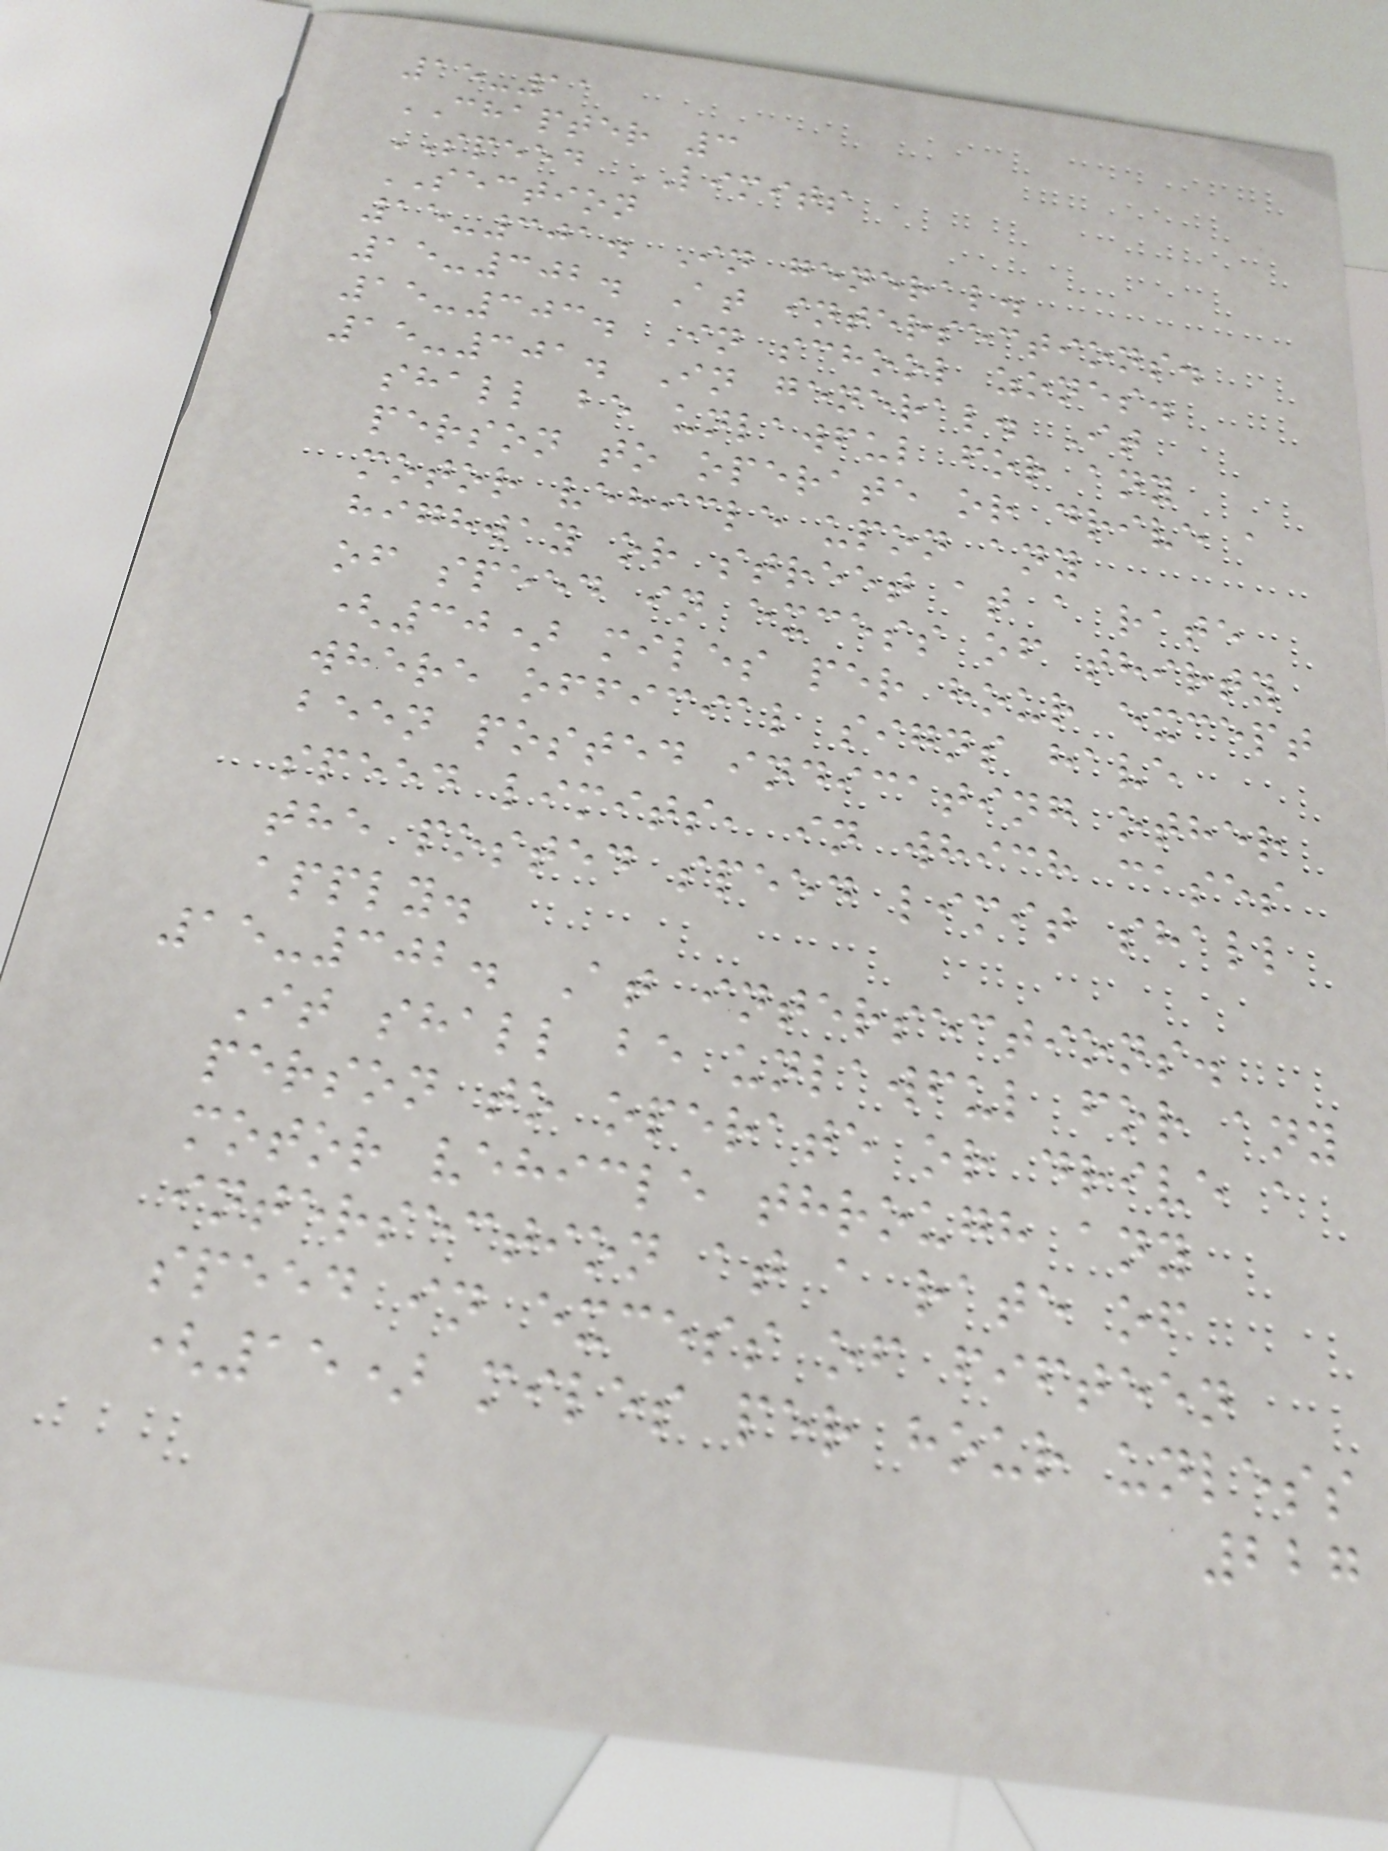15-11
CHAPTER 3
SPEED LIMITS
SECTION
15-301. In general.
15-302. At intersections.
15-303. In school zones.
15-301. In general. It
shall be unlawful for any
person to operate or drive a
motor vehicle upon any
highway or street at a rate
of speed in excess of thirty
(30) miles per hour except
where official signs have
been posted indicating other
speed limits, in which cases
the posted speed limit shall
apply.
15-302. At intersections.
It shall be unlawful for any
person to operate or drive a
motor vehicle through any
intersection at a rate of
speed in excess of fifteen
(15) miles per hour unless
227
